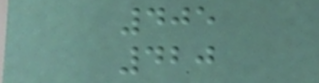405
420
